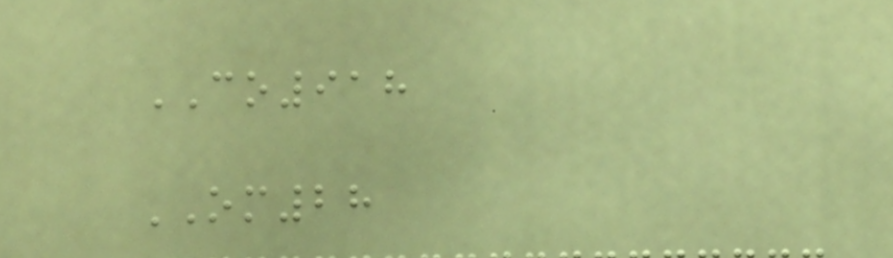CO918
OM28
